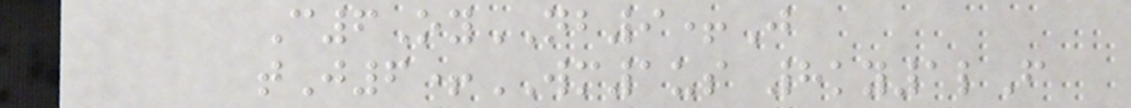C6OyNB9+J
tJ6+WM1us 8ky1lF
